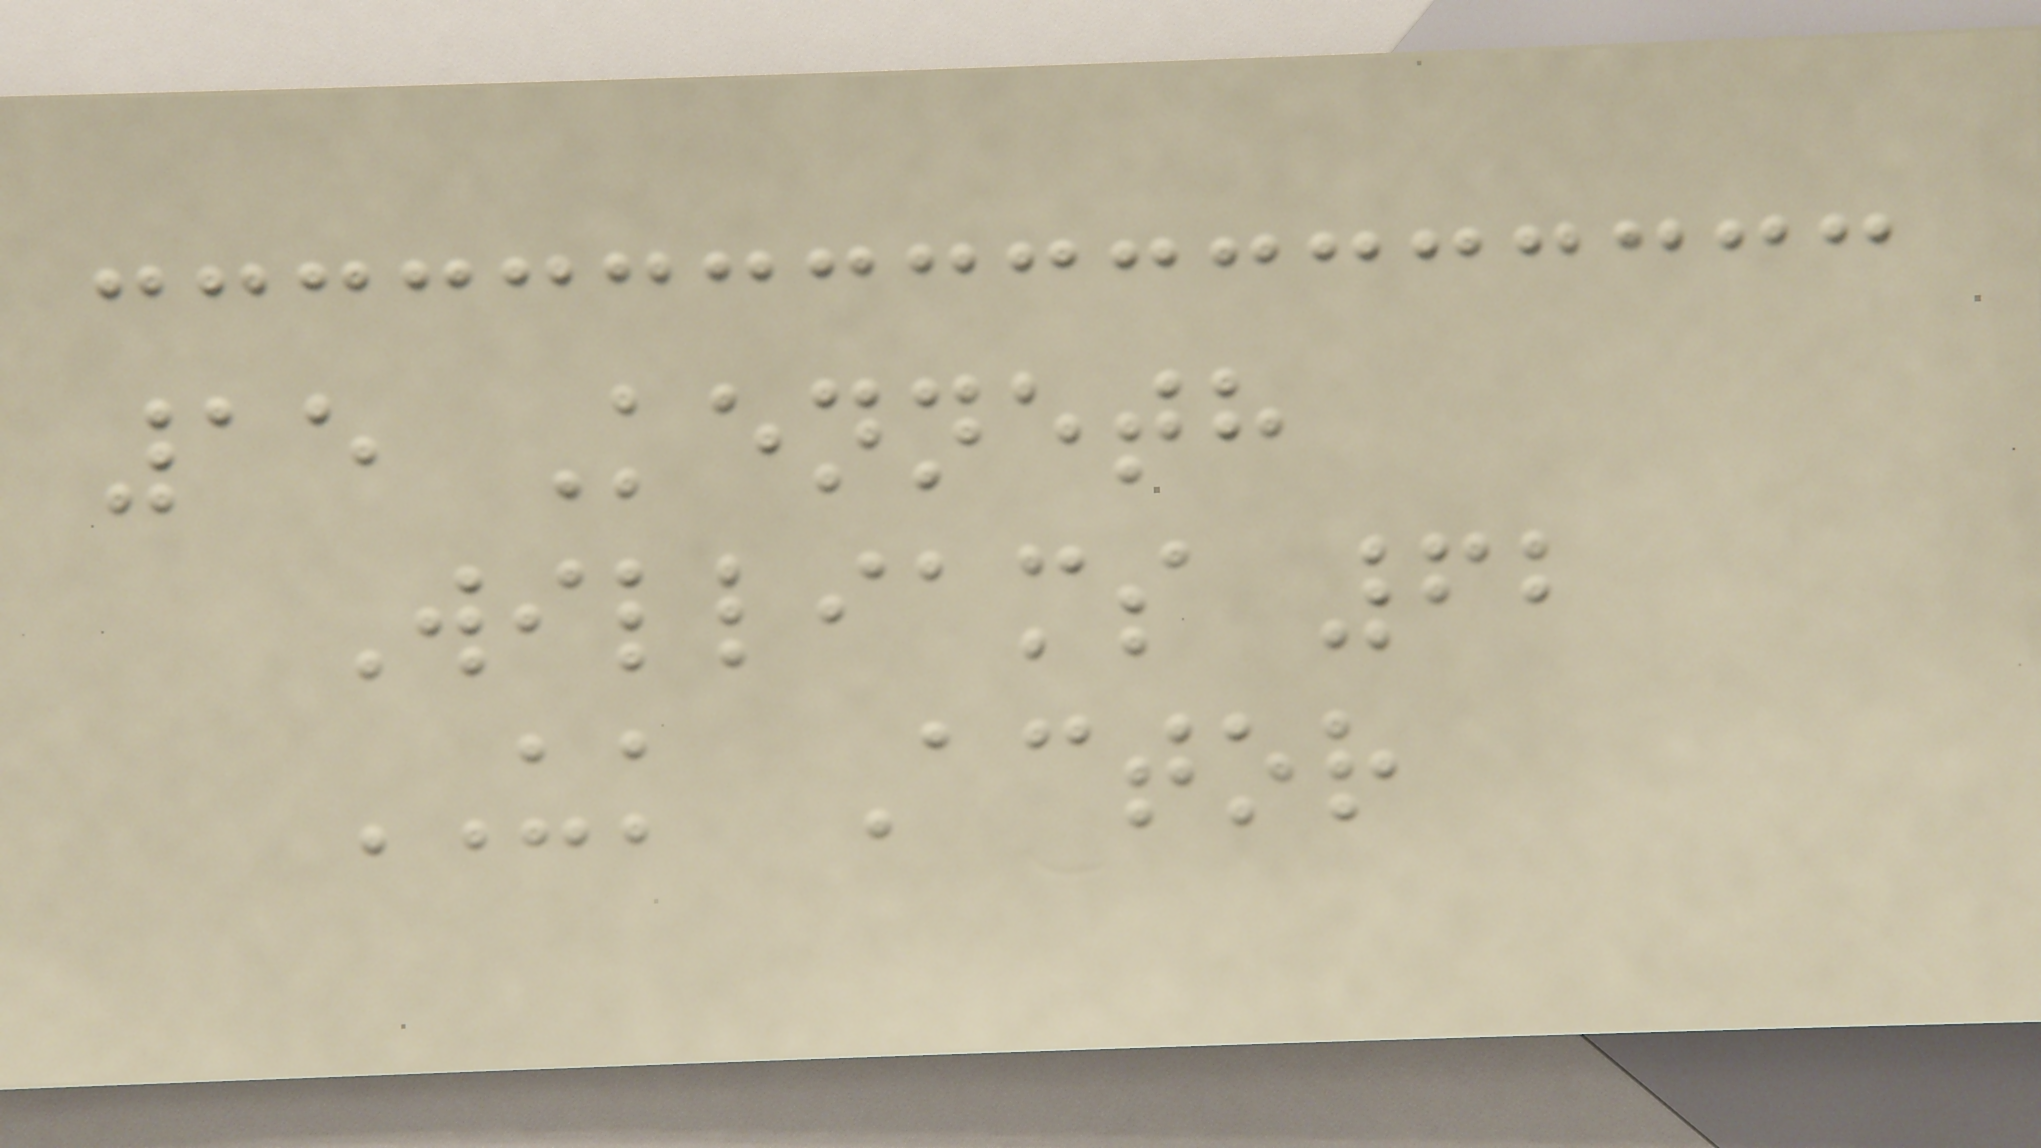15 Kenneth
Williams 62
UK Actor
